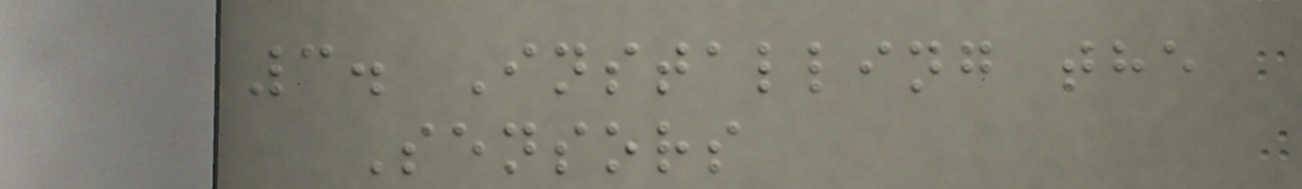3. Installing the
Sensors
